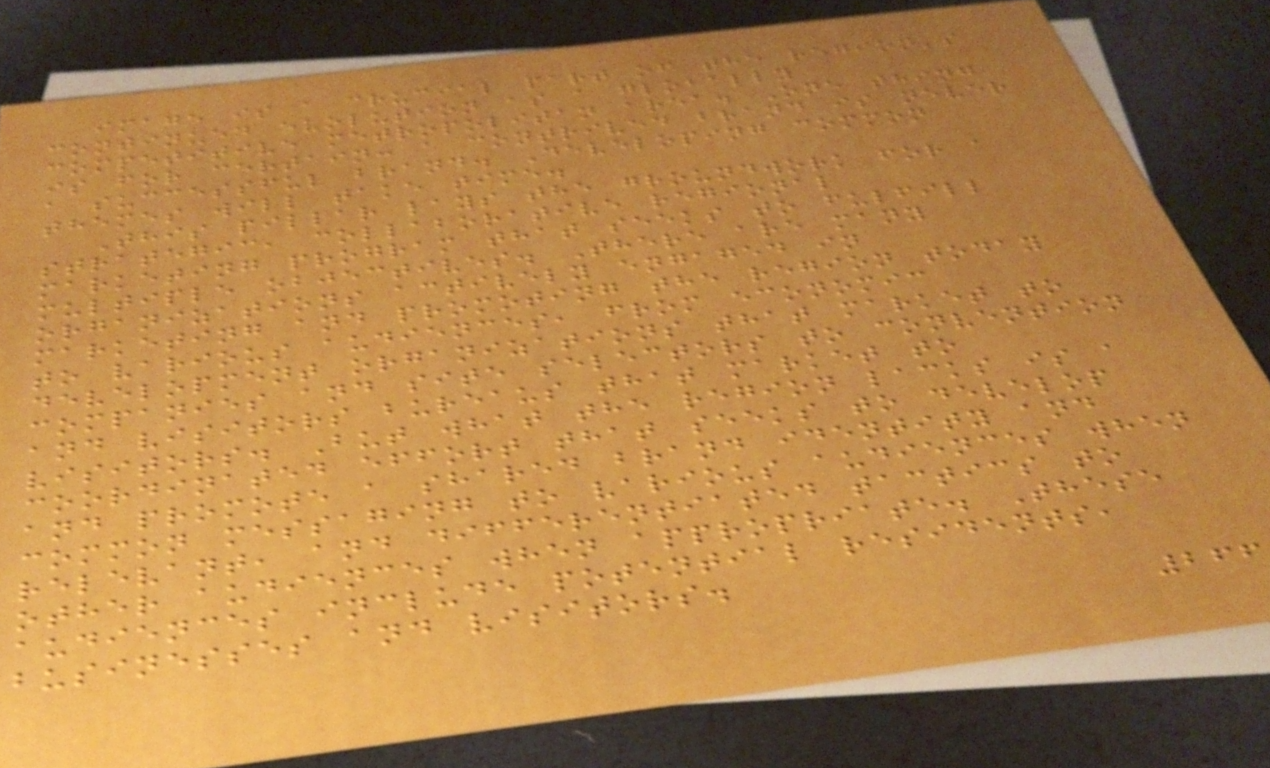image is a crucial part of the region's
continued evolution as a globally
competitive metropolitan area. One thing
is for certain: a contrived brand is never
a successful brand. Developing common
themes will take time.
This pillar lays the groundwork for a
strategic, collaborative regional
marketing program that seeks to fulfill
multiple objectives. There are many
organizations actively engaged in
marketing and promoting the region today
to various audiences, from economic
development organizations that market to
companies and site selectors to convention
and visitors bureaus that market to
visitors. But what the region lacks is a
coordinated effort that seeks to develop
and promote a shared brand identity and
common messaging to various audiences when
relevant, and differentiated tactics to
other audiences when appropriate. These
audiences include potential residents,
businesses and visitors.
266
